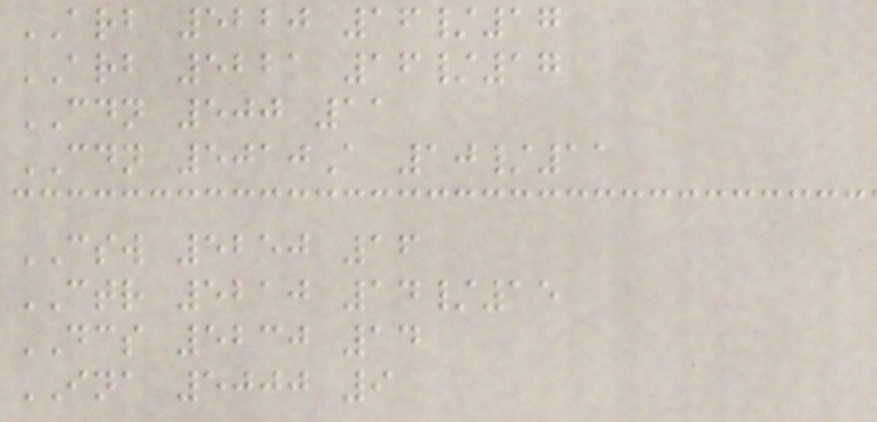ARB 5220 16/17
ARB 5221 16/17
CDN 500 11
CDN 5010A 10/11
CSW 5250 16
CTR 5210 14/15
DCS 5230 14
INA 5000 9
